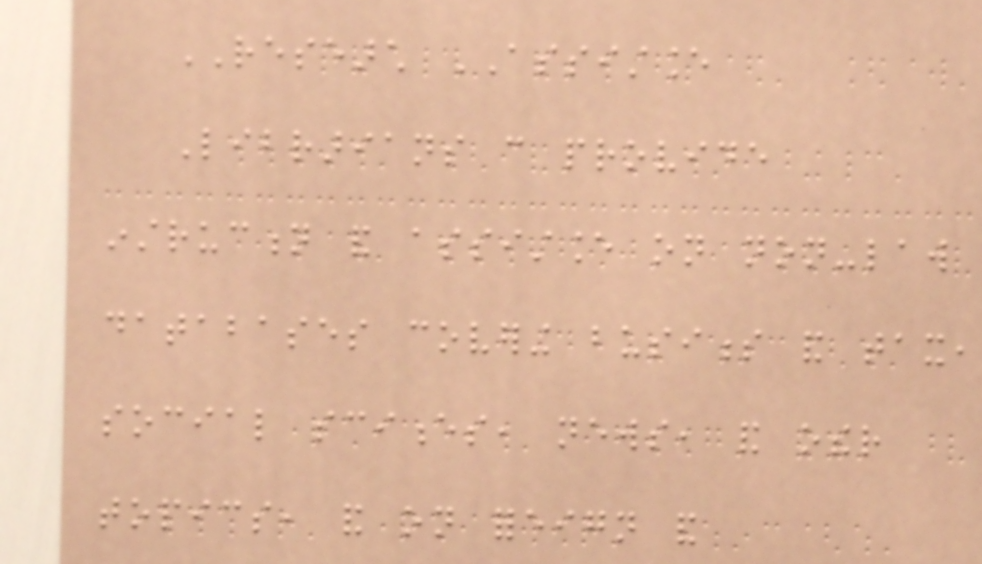RESEARCH ASSISTANCE
Librarians can provide
instruction and assistance on non-law
databases covering business and tax,
social sciences, news, and other
topics, and on foreign and
